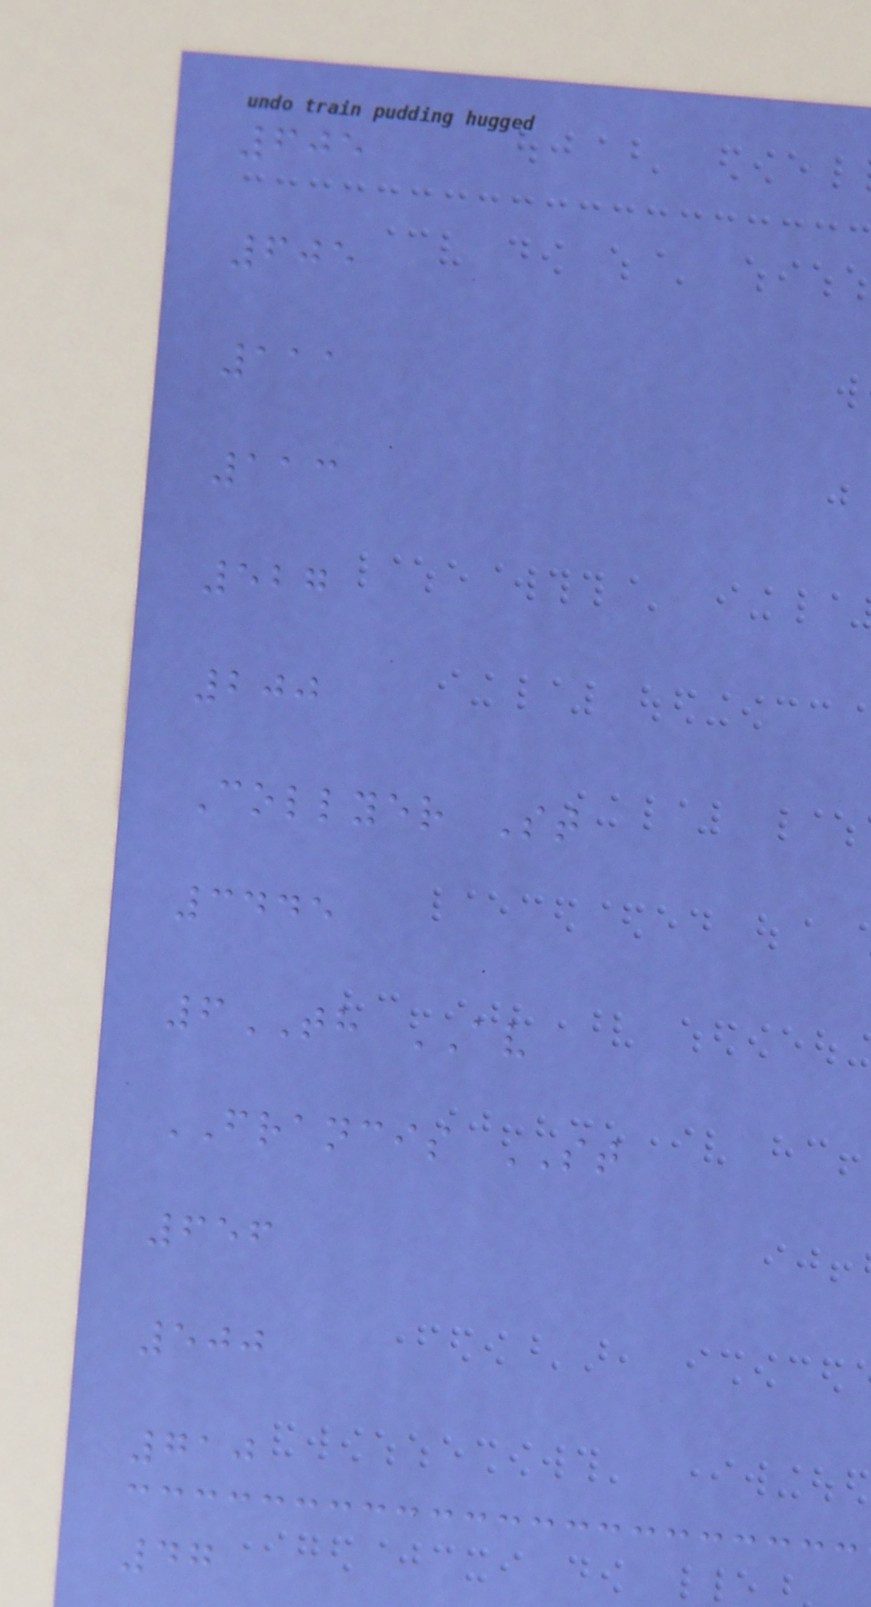605
605
111
113
527
200
Collyer St
3445
6TH AV
FRANCIS ST
656
500
710
47
